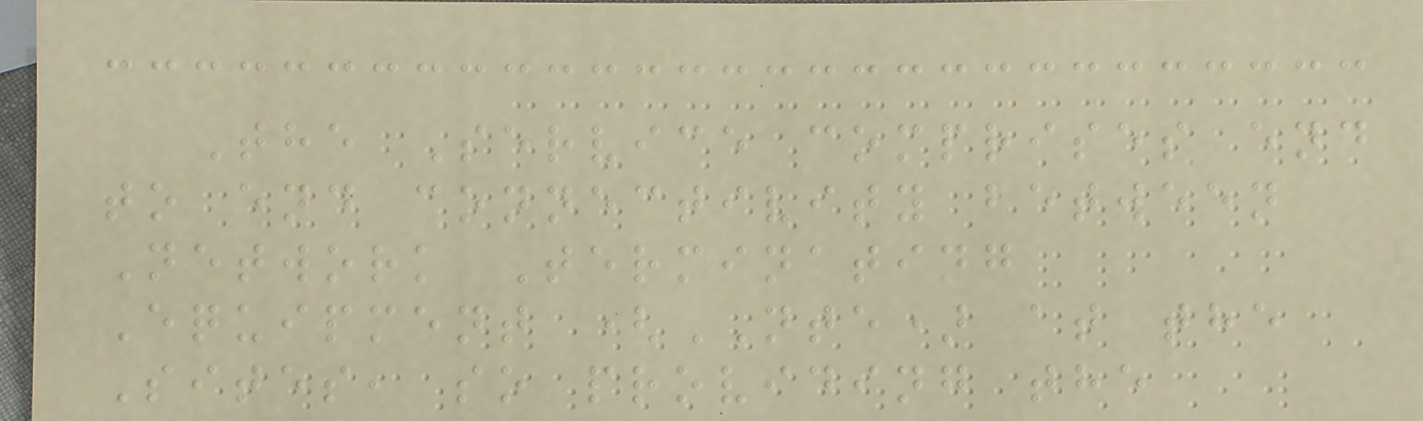The Service comprises end
to end connectivity between
Network Terminating
Equipment (NTE) at the
Sites, so providing the
